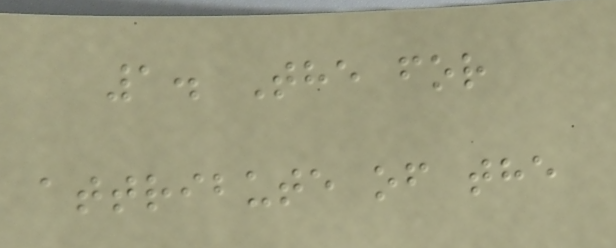1. The for
attribute of the
